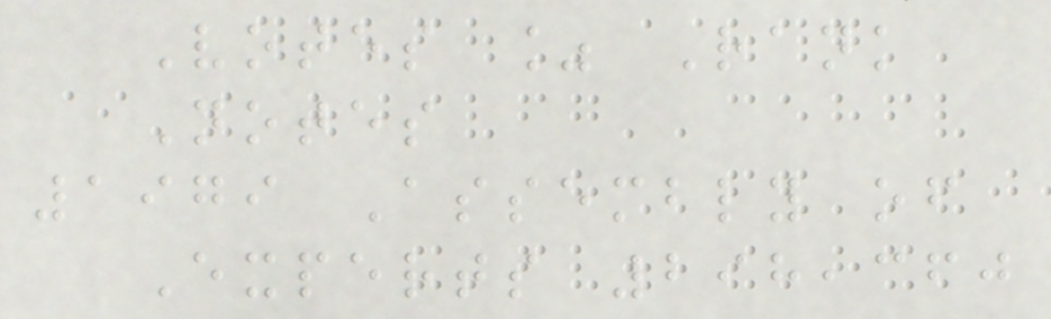Votes % Rank
Notes
1979 Assembly of
Experts 298,360
